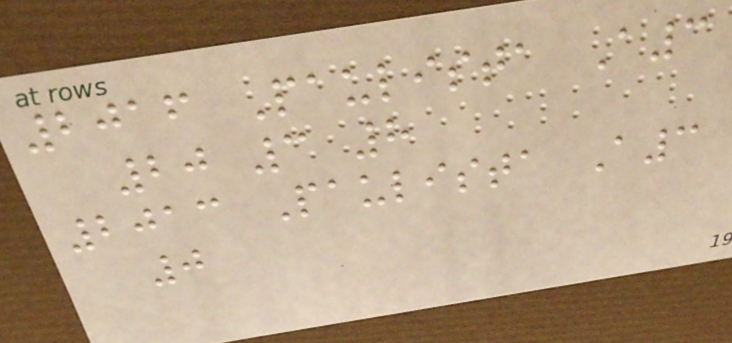2016 Paulista A3
20 3 8
2013 Paulista A3
0
